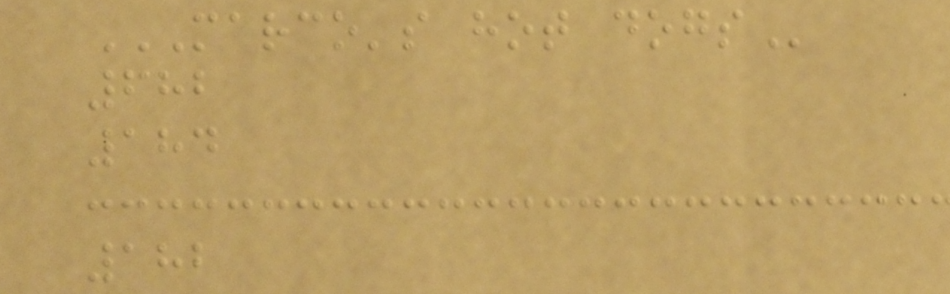MARCO'S HOT DOGS
682
184
182
